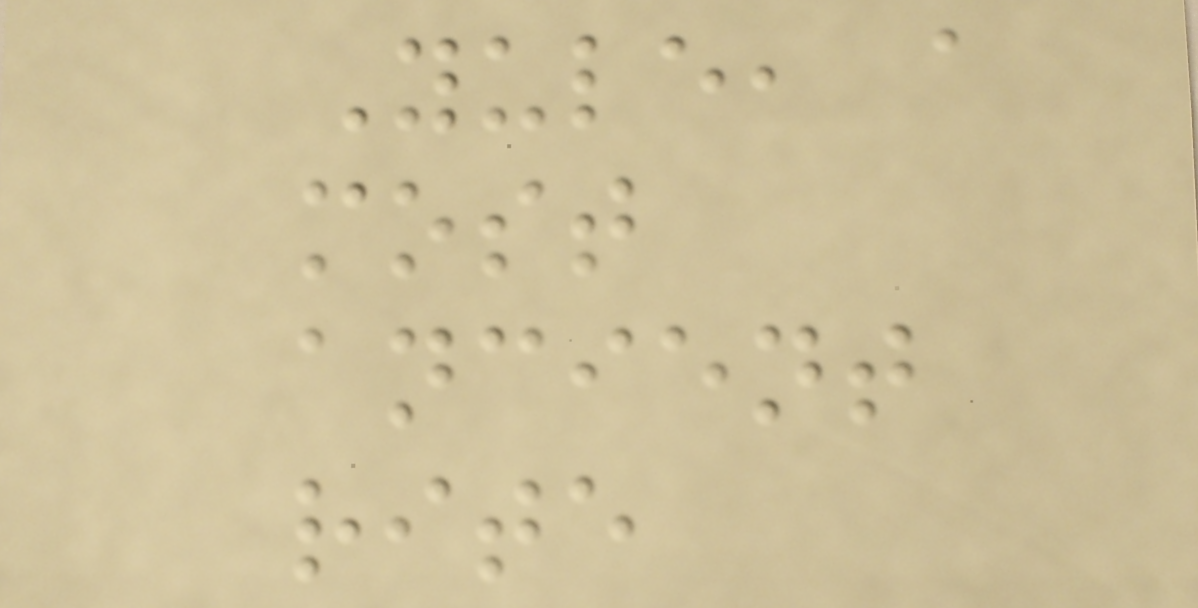Yule, a
most
ancient
rite
